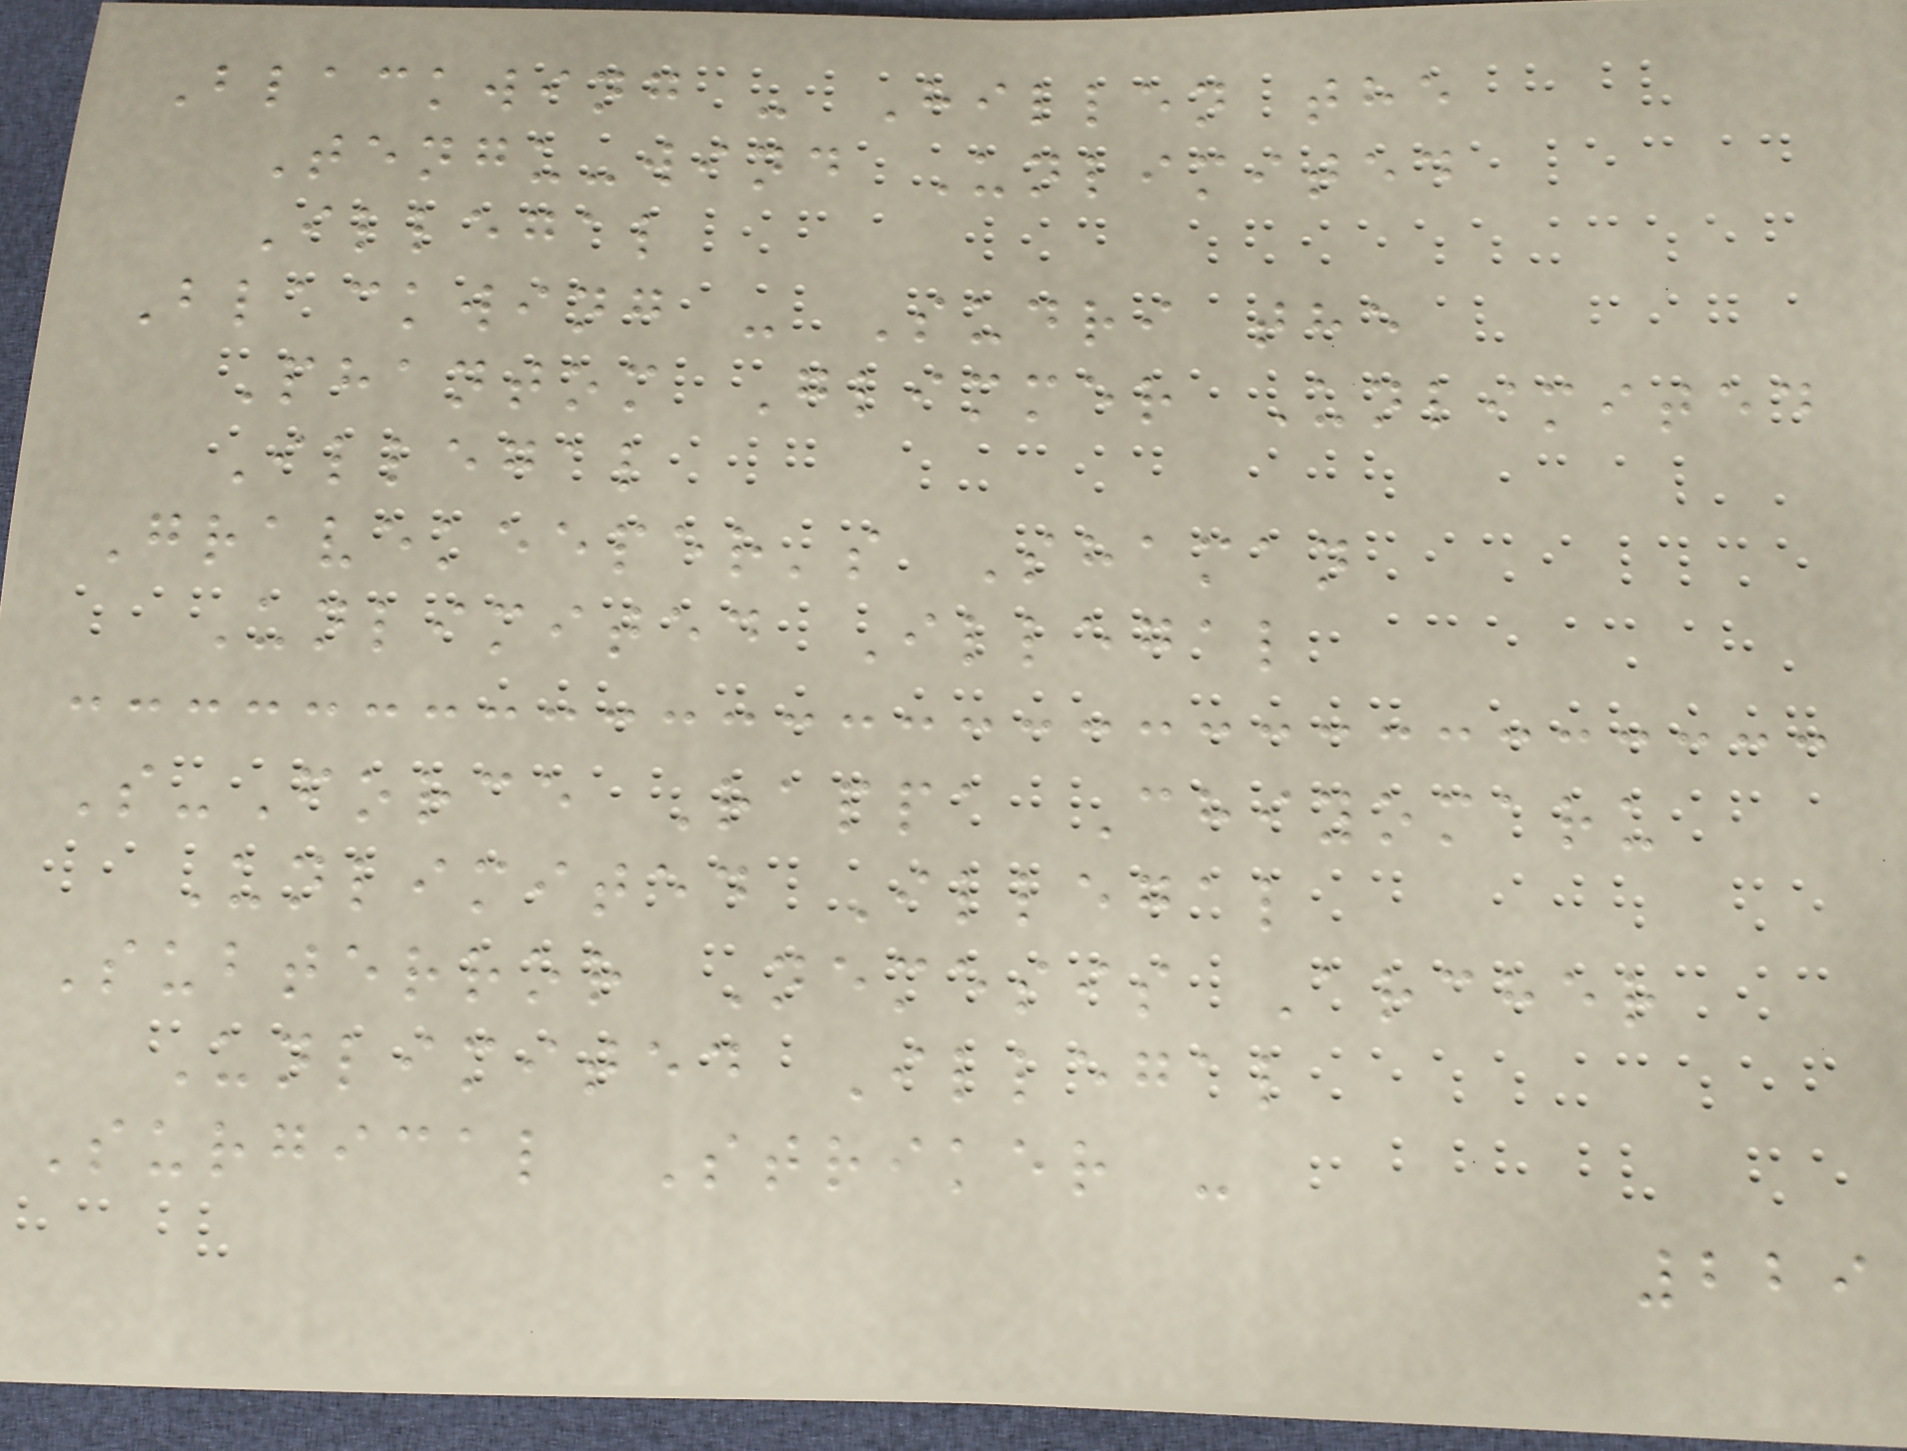Blackwing - Hillen the
Tengu-wind Unlimited
Illegal
Blackwing - Sudri the
Phantom Glimmer Unlimited
Illegal
Gravekeeper's Shaman
Unlimited Illegal
S-Force Rappa Chiyomaru
Unlimited Illegal
Subterror Nemesis Archer
Unlimited Illegal
Surgical Striker -
229
